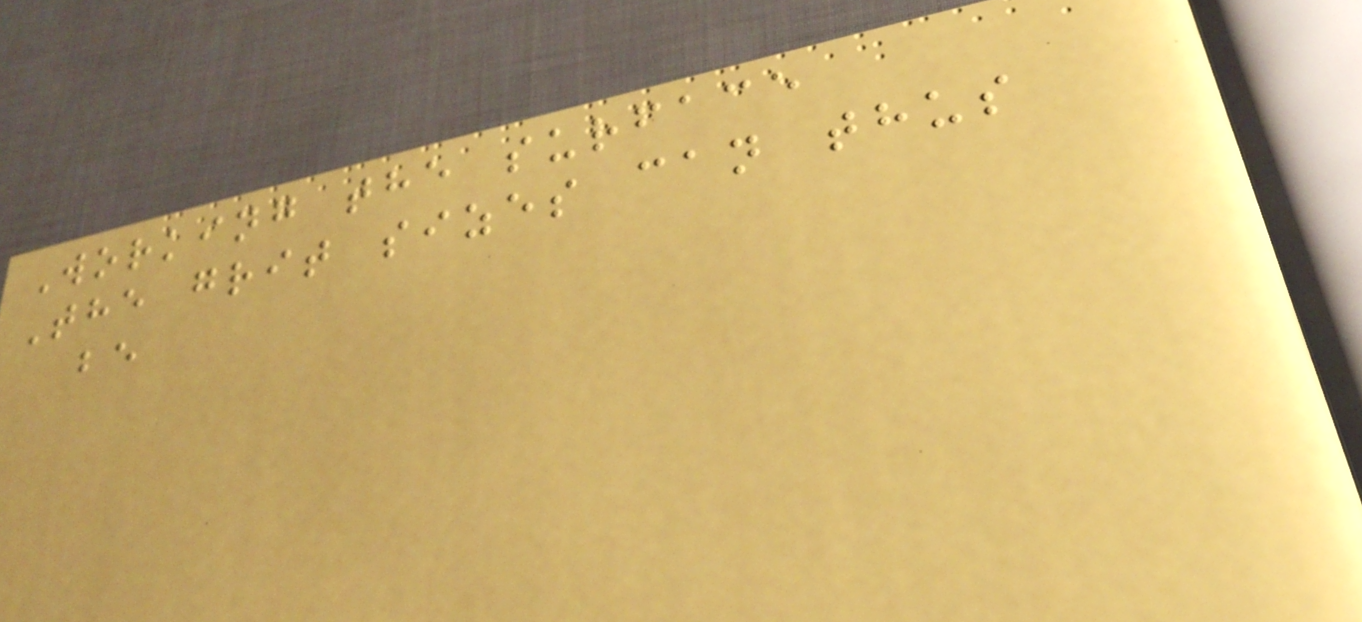Working the surface
The grit sizes can thus
be
